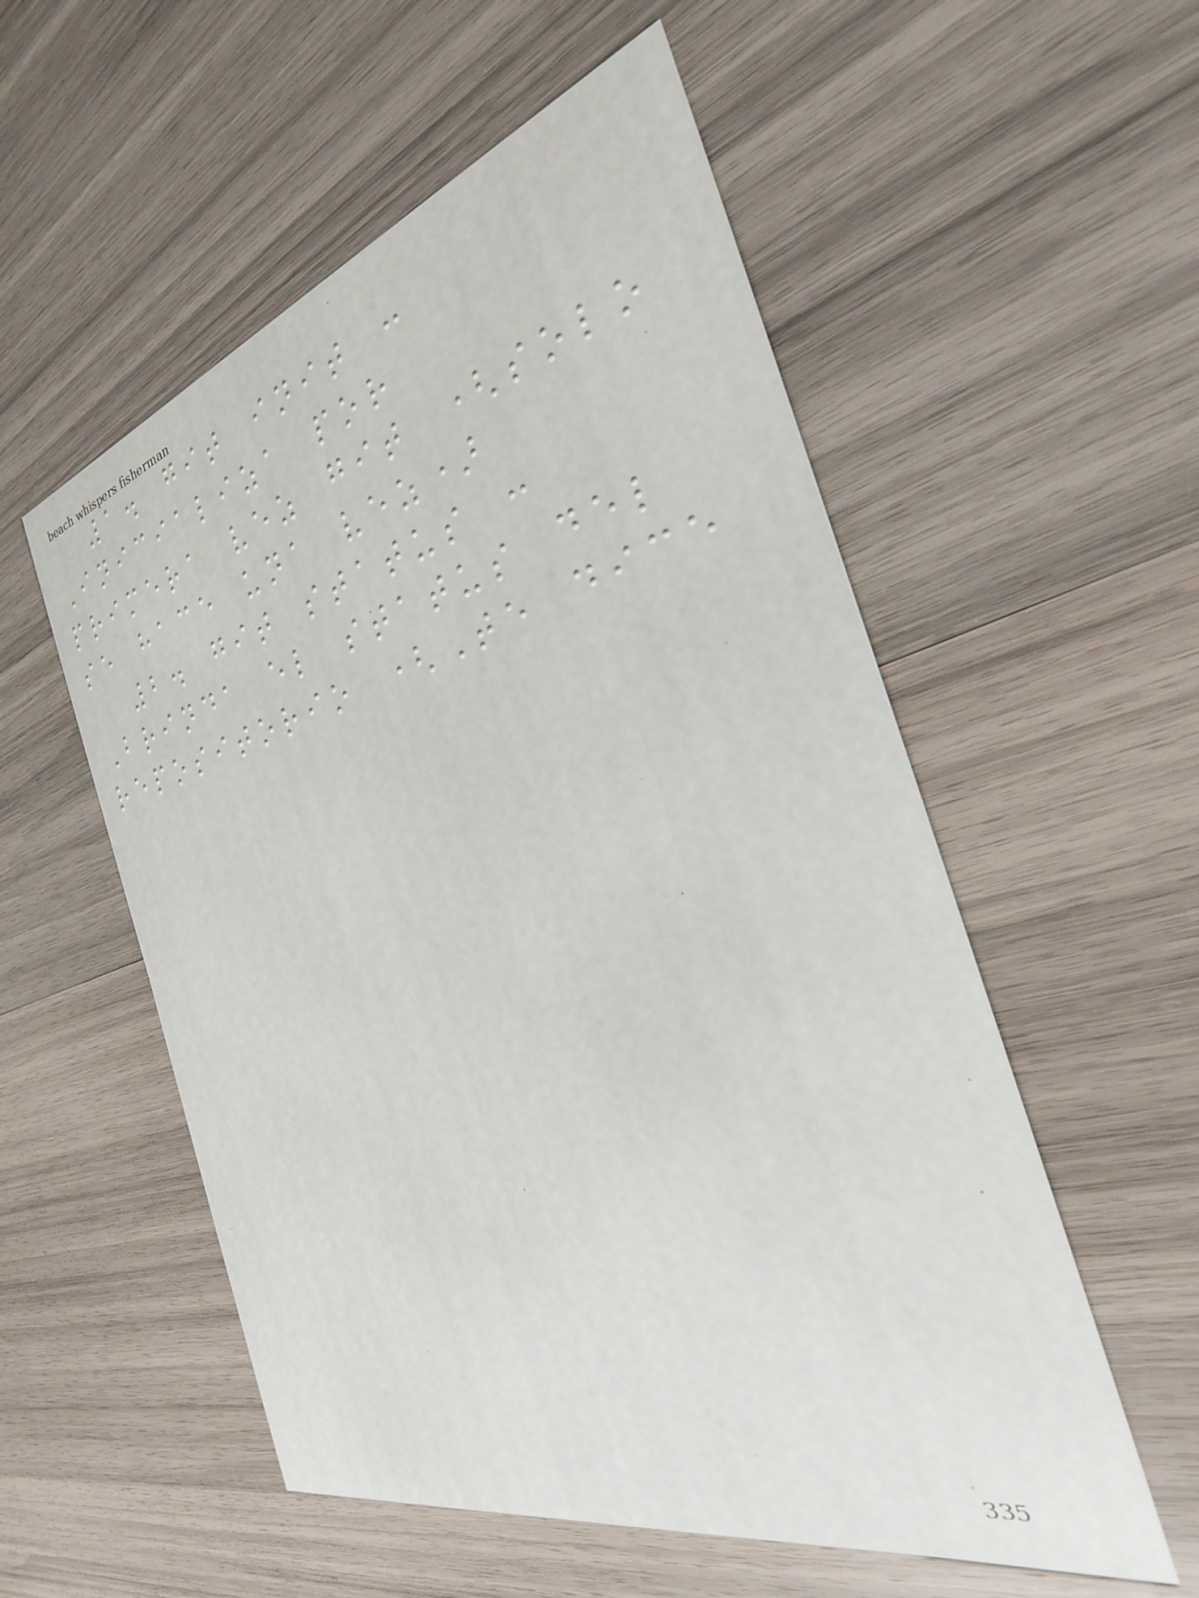1. git init :
Inicializa por
primera vez git (solo
se hace una vez)
2. git status :
Brinda el status del
repositorio (Te dice
